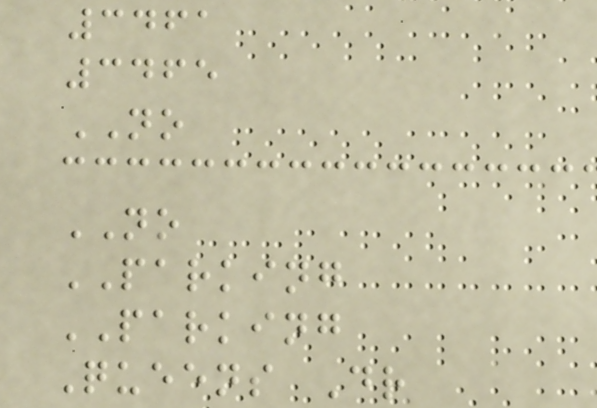3461
3465
NO
NO
PARKING
PARKING
Queens Dr
